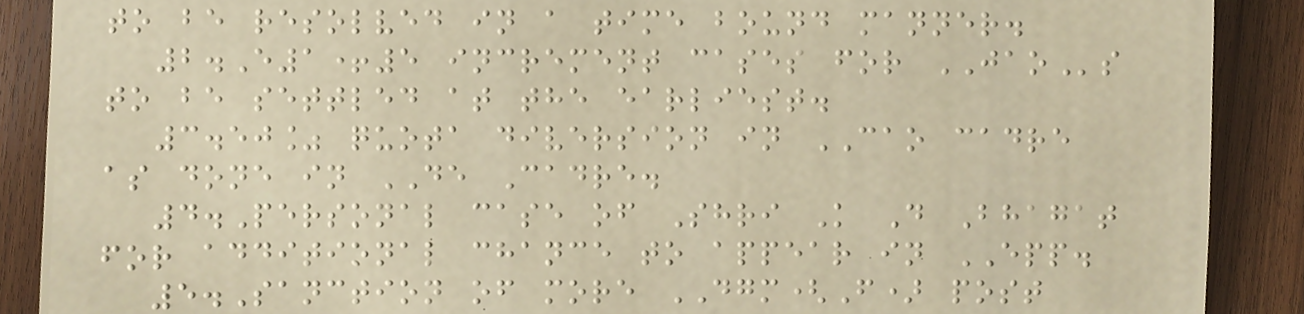to be resolved in a time bound manner.
2.E1+5 increment cases for JAOs
to be settled at the earliest.
3.50% quota diversion in CAO cadre
as done in DE Cadre.
4.Personal case of Shri K D Bhagat
for additional chance to appear in EPP.
5.Sanction of more DGM(F) post
